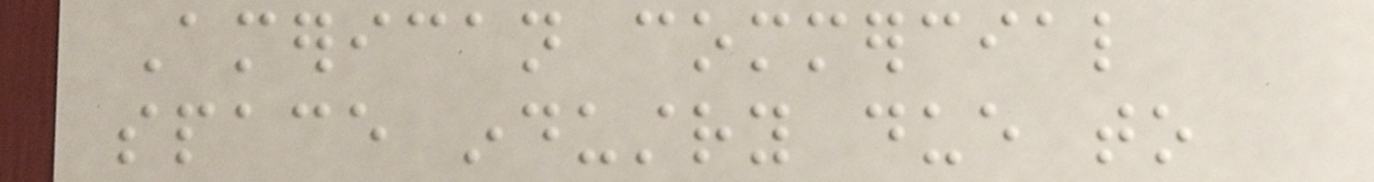American commercial
space industry due to
